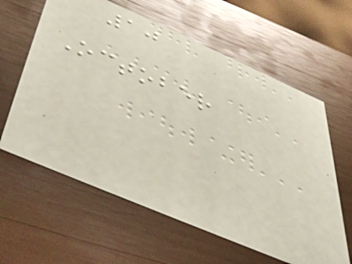10
October
